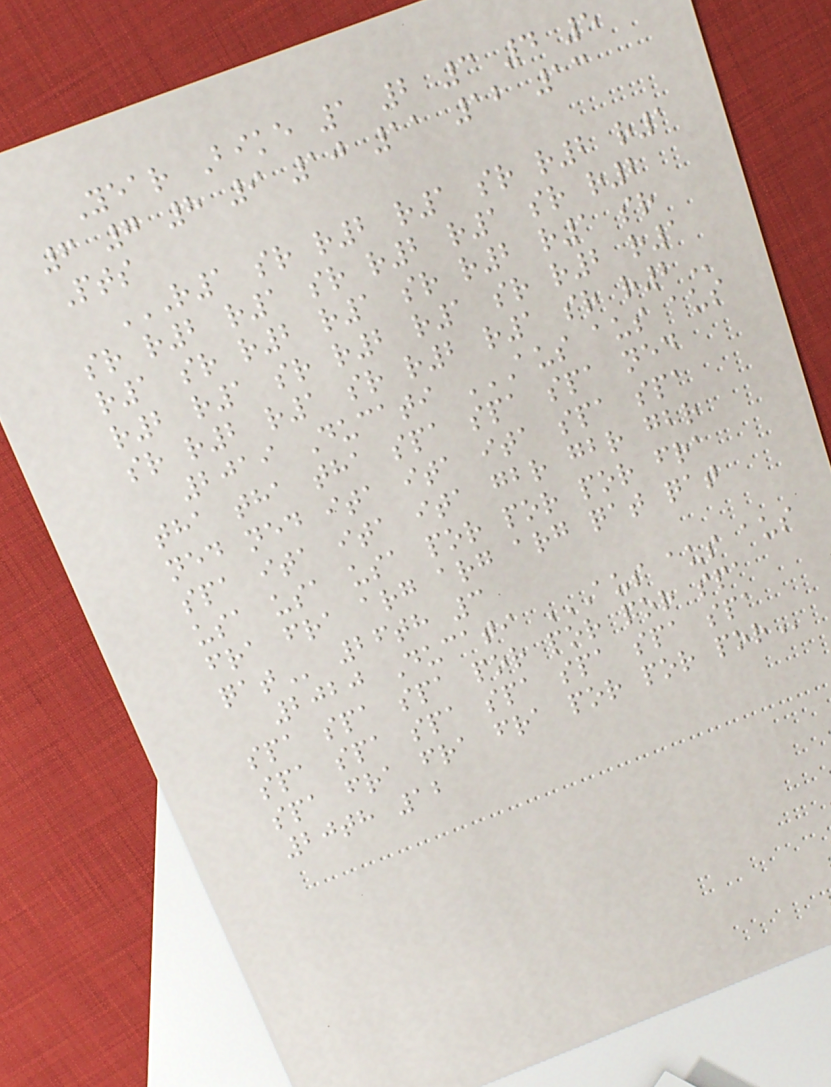Year Bike 1 2 3 4 5
6 7 8 9 10 11 12 13
Pts
R1 SR R2 R1 SR R2 R1
SR R2 R1 SR R2 R1 SR R2
R1 SR R2 R1 SR R2 R1 SR
R2 R1 SR R2 R1 SR R2 R1
SR R2 R1 SR R2 R1 SR R2
2019 Ducati AUS AUS AUS
THA THA THA SPA SPA SPA NED
NED NED ITA ITA ITA SPA SPA
SPA ITA ITA ITA GBR GBR GBR
USA USA USA POR POR POR FRA
FRA FRA ARG ARG ARG QAT QAT
QAT 26th 3
2020 Ducati AUS AUS AUS
SPA SPA SPA POR POR POR SPA
SPA SPA SPA SPA SPA SPA SPA
SPA FRA FRA FRA POR POR POR
20th 12
